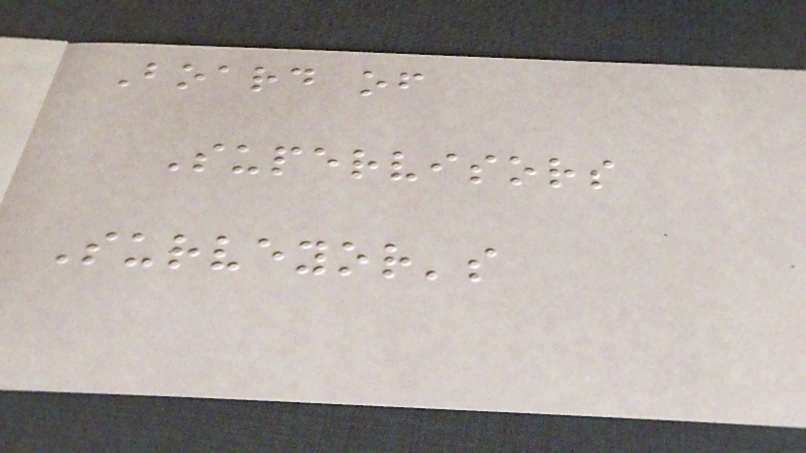Board of
Supervisors
Surveyor's
